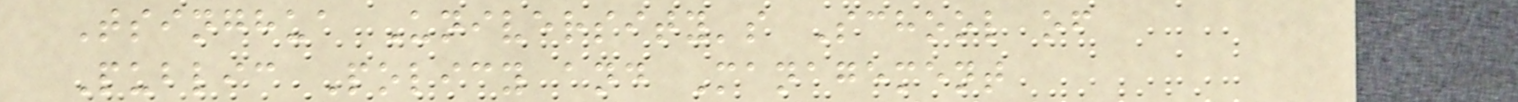Tsinghua University's School of
Public Policy and Management
